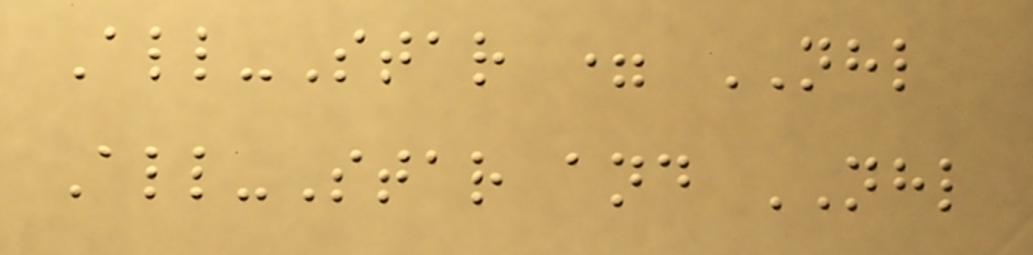All-Star = NHL
All-Star and NHL
